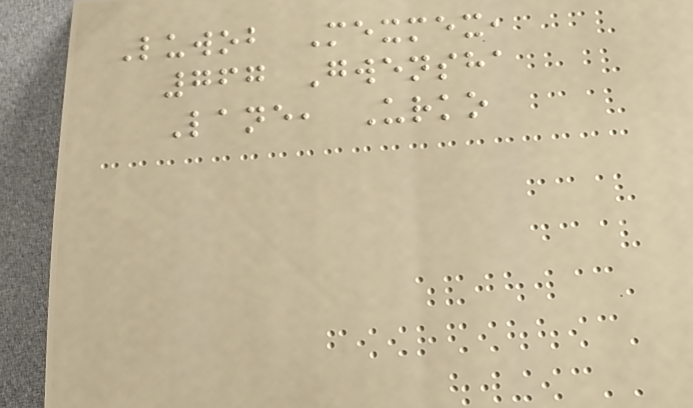Luwob Mexmex,
767 Gwensha
Lane, Urko
